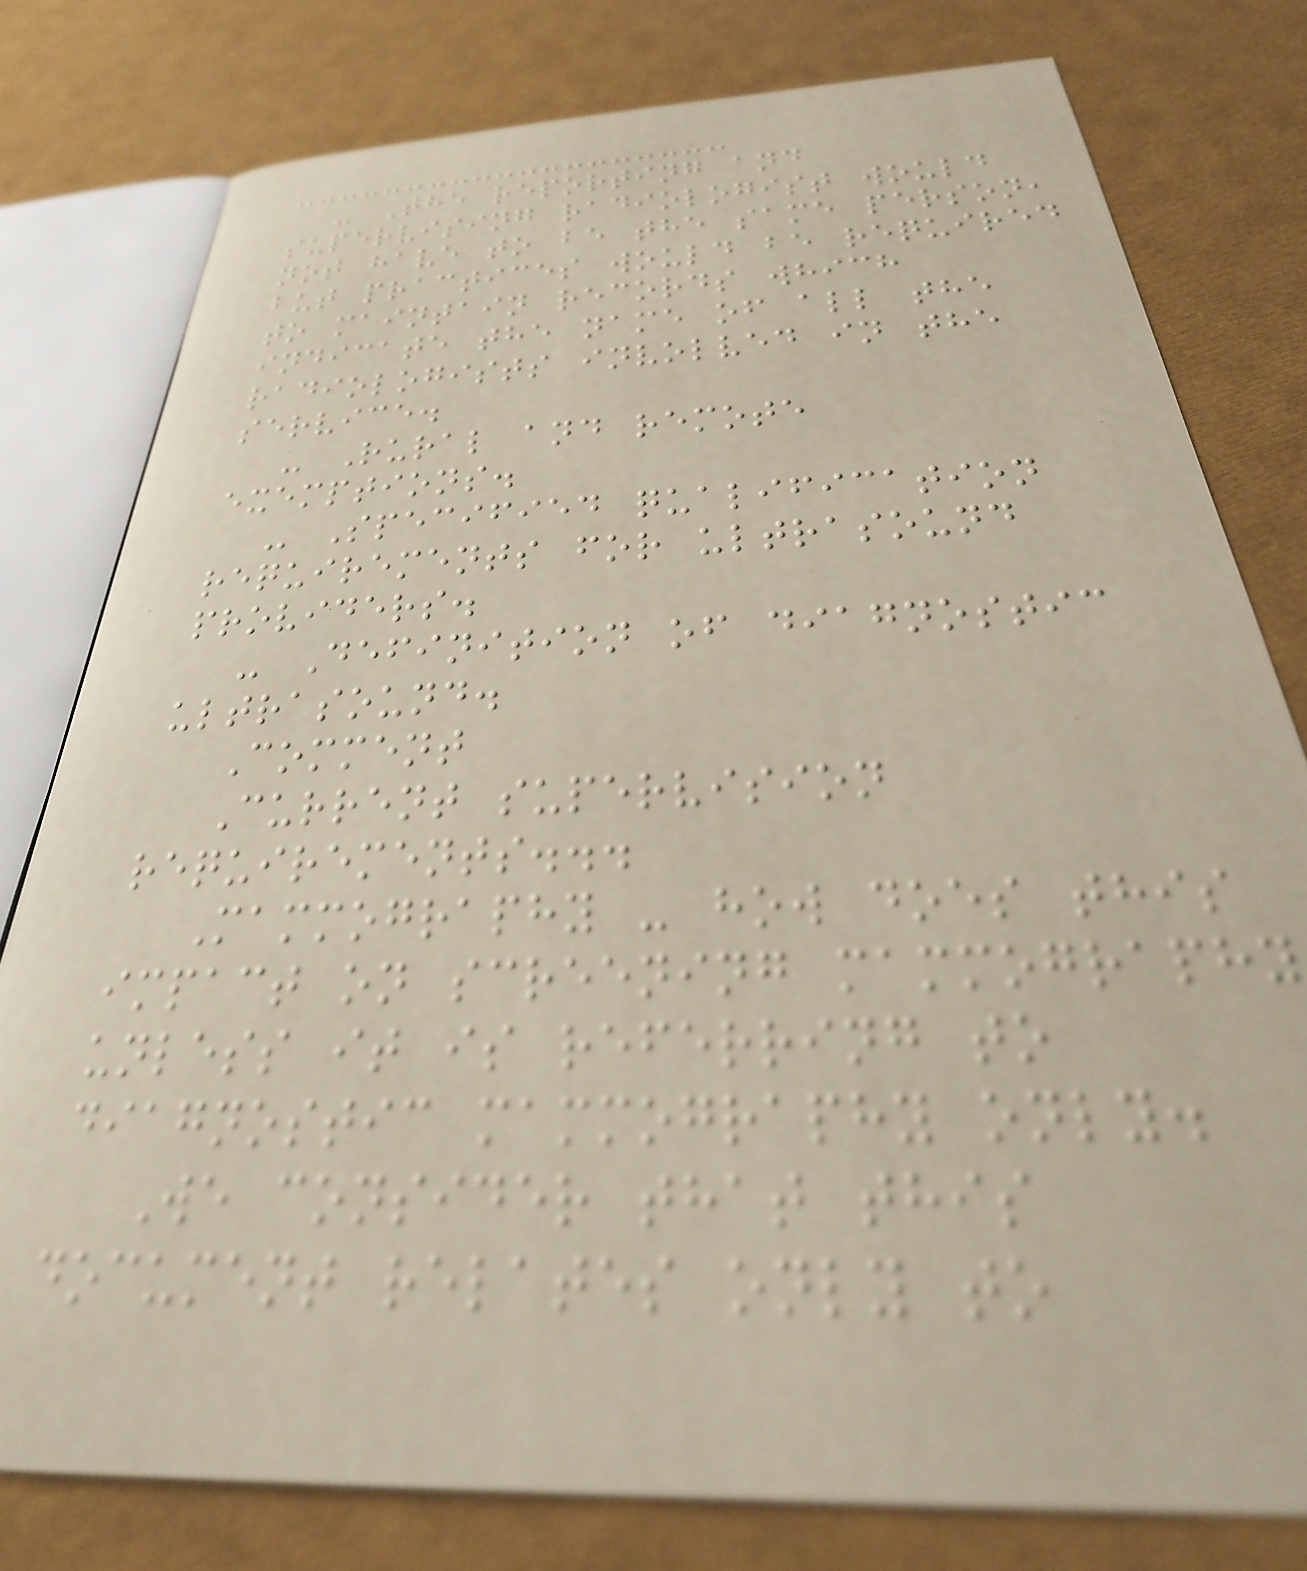- The reporting and
supervising radiologist would
not have to be the same person,
but practices would be required
to maintain records which
indicate the name of all the
radiologists involved in the
service.
- Rural and remote
exemptions.
- Specified qualification
requirements for ultrasound
providers.
- Definition of diagnostic
ultrasound.
Comment
Current supervision
requirements...
Mammography - how does this
impact on screening mammography
unless it is referring to
diagnostic mammography only.
We consider that this
document relates only to
